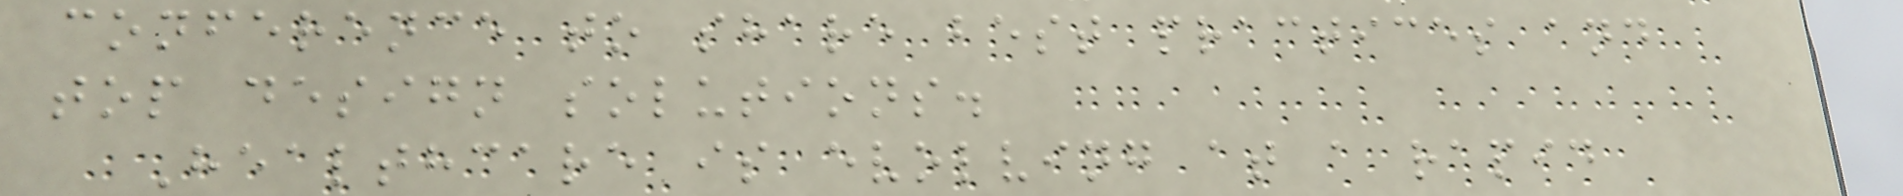conference to share best practices and
top design solutions.
Healthcare is evolving at a rapid
